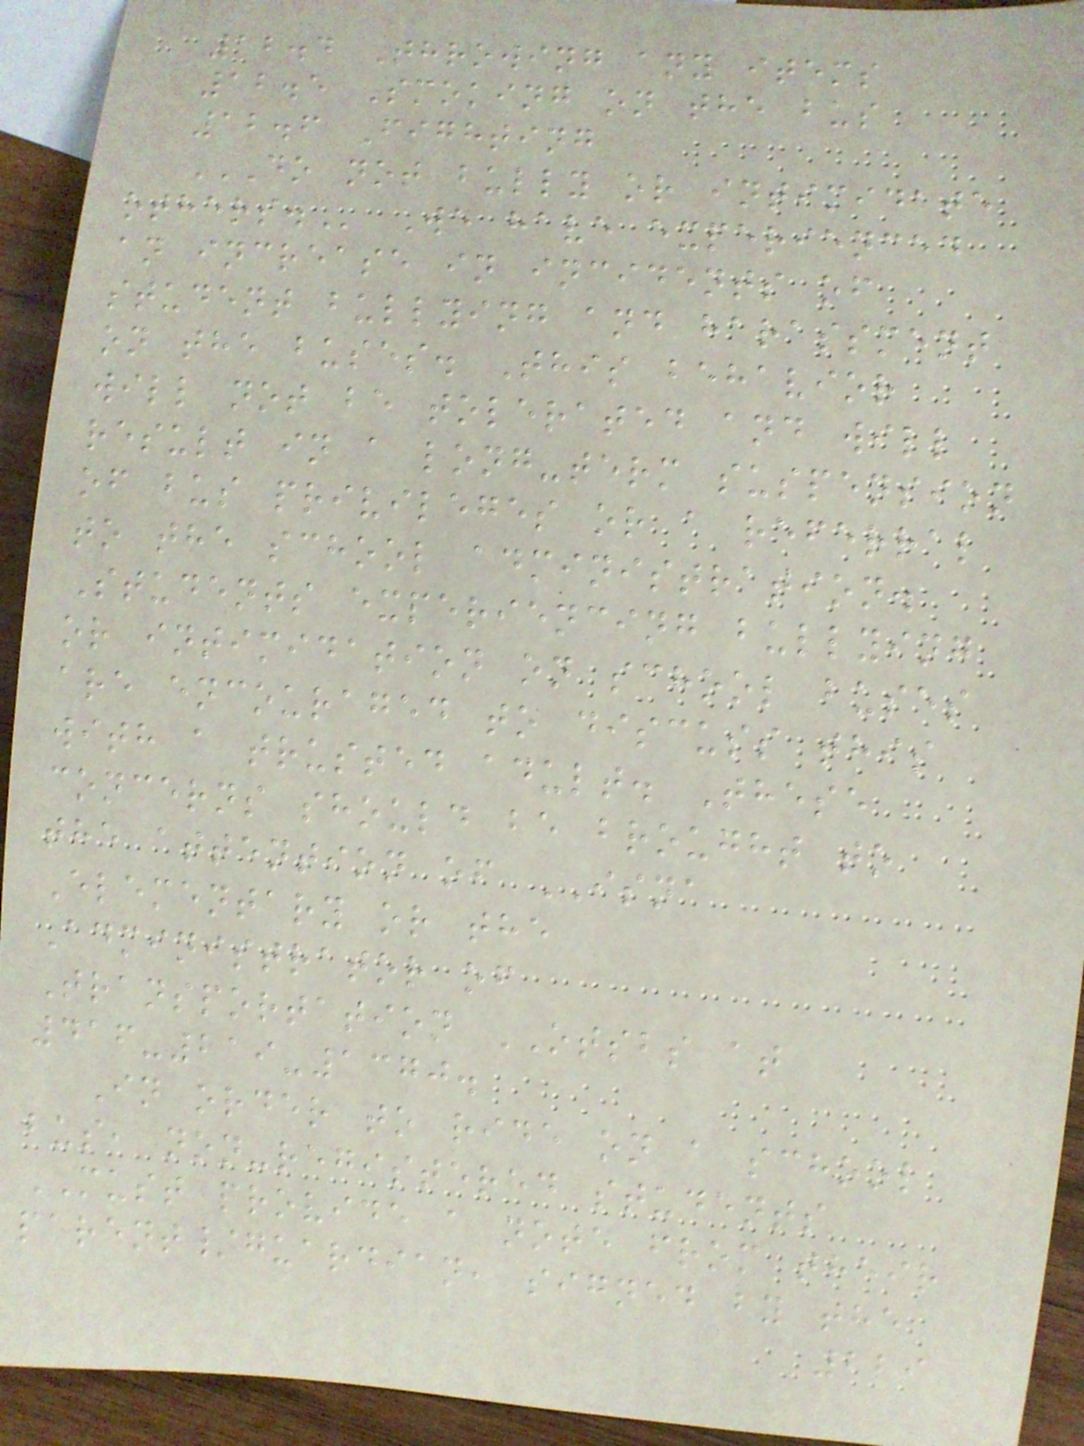12.4 Throwing any items
12.5 Smoking on the bus
12.6 Fighting
DO NOT BULLY OR INTIMIDATE
OTHERS. We have experienced
an increase in incidents of
student bullying and harassment
on the buses. This behavior
will not be tolerated and will
result in a long-term suspension
of bus privileges or a referral
to the school administration.
Students experiencing bullying
or intimidation on school buses
are encouraged to discuss this
with a trusted adult. These
concerns should be brought to
the attention of ISNA
Elementary or the
Administrator of
Transportation OTSBS at
416-219-1370.
In order to ride on a school
bus, non-registered students
MUST provide a note from their
parent/guardian, signed by the
229
